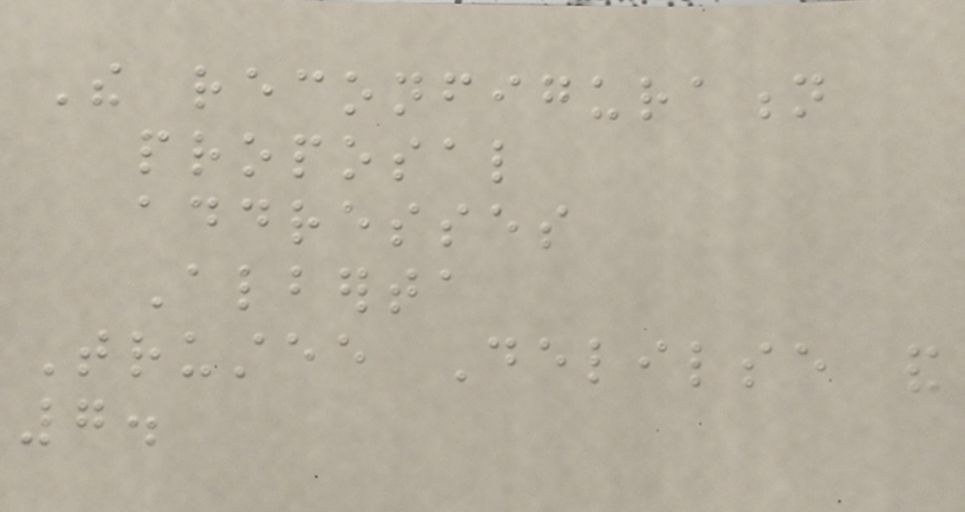The reconfiguration
proposal
addresses
Alberta
Trustee Delilse and
7.
